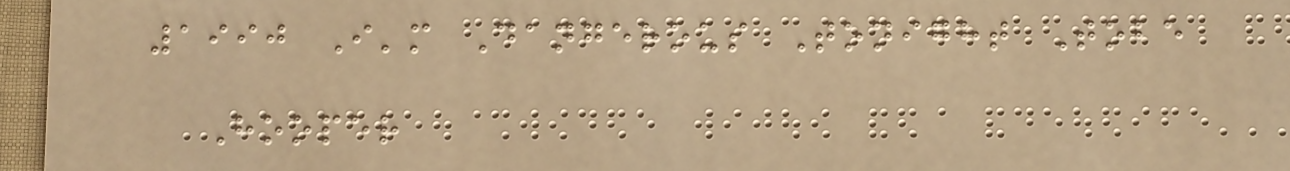1990 I'm Dangerous Tonight Tobe
Hooper
